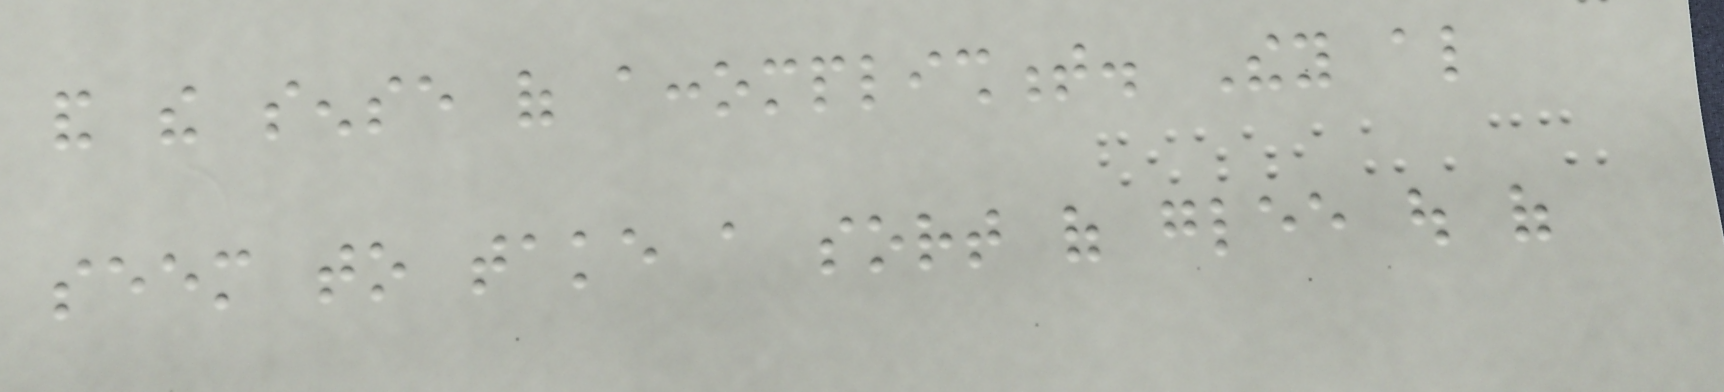and the sense of accomplishment. They also
seem to take a sort of glee out of
